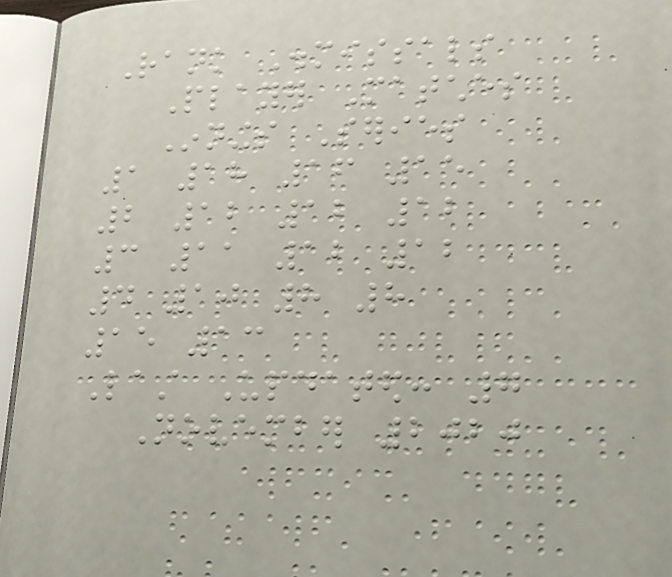Rank Dismissals
Player Matches
Innings Series
1 18 16 15
2 12 12 12
3 11 12 12
4 10 8 8
15 13
Last Updated: 7
November 2020
